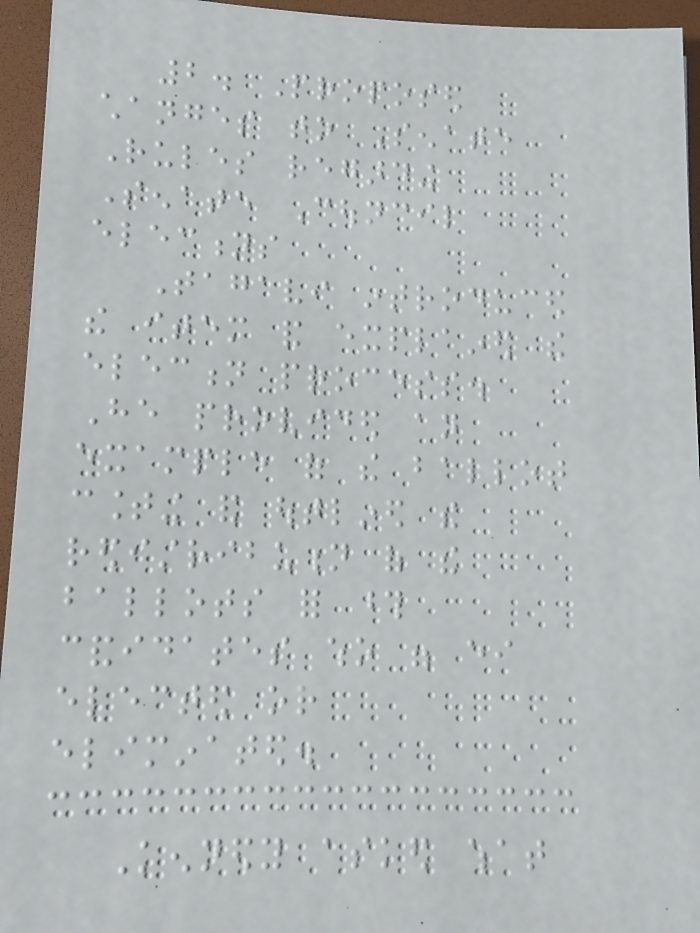2. Proposed
changes to Senate
Rules regarding
Senate Council
elections
Tagavi introduced
the item and explained the
election process.
He provided an
example of the ballot
counting and outlined the
redistribution of the
ballots for those
candidates who were either
elected or
eliminated.
Kennedy asked what
